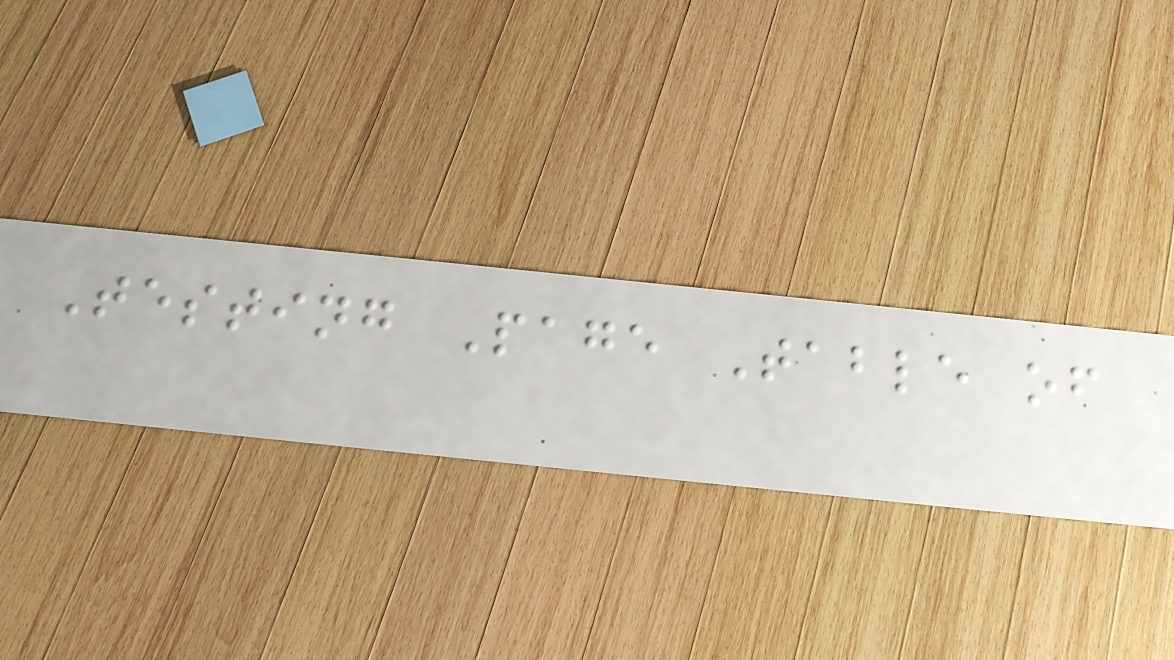Testing Page Table of
